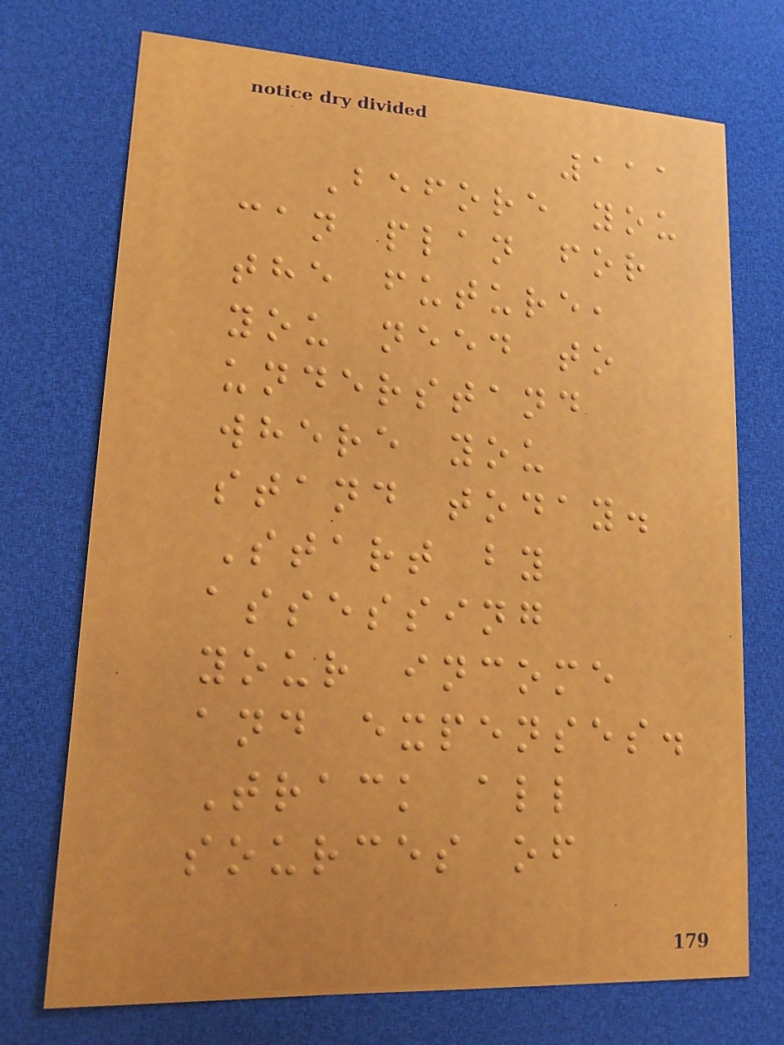111
Before you
can plan for
the future,
you need to
understand
where you
stand today.
Start by
assessing
your income
and expenses.
Track all
sources of
